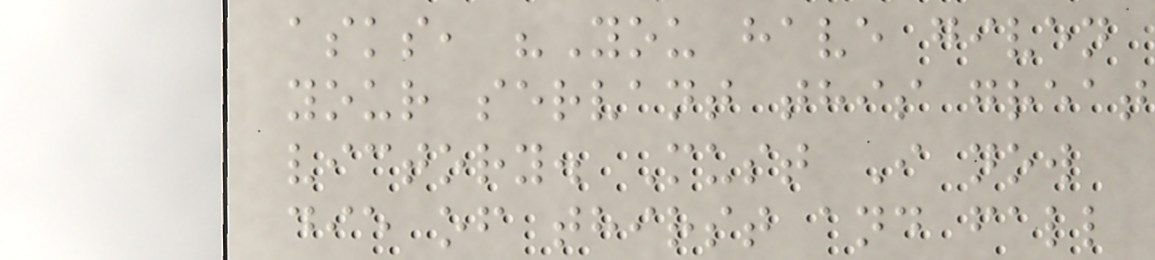asks, "You have given
your servant this great
victory. Must I now
die of thirst and fall
